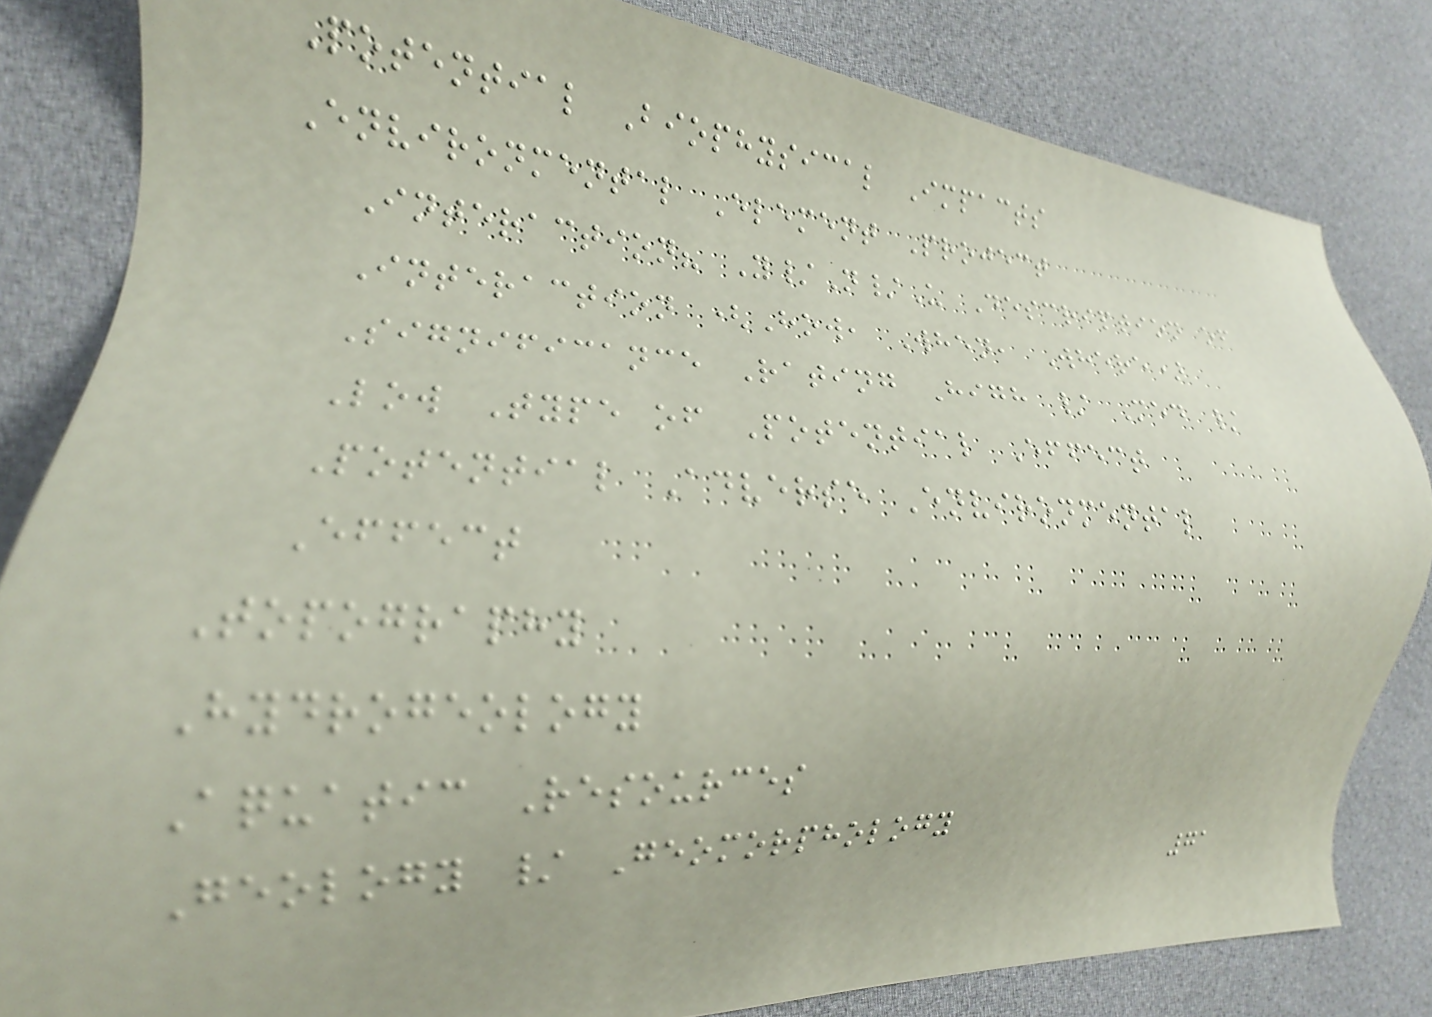Potential Biophysical Impacts
Environmental Element Project
Interaction? Y/N/U Description of
Interaction (How, When, Where)
Significance Rating High / Med /
Low Type of Potential Effect
Potential Adverse Environmental
Effect
Topography
Hydrogeology
Aquatic Resources
Geology / Geomorphology
71
